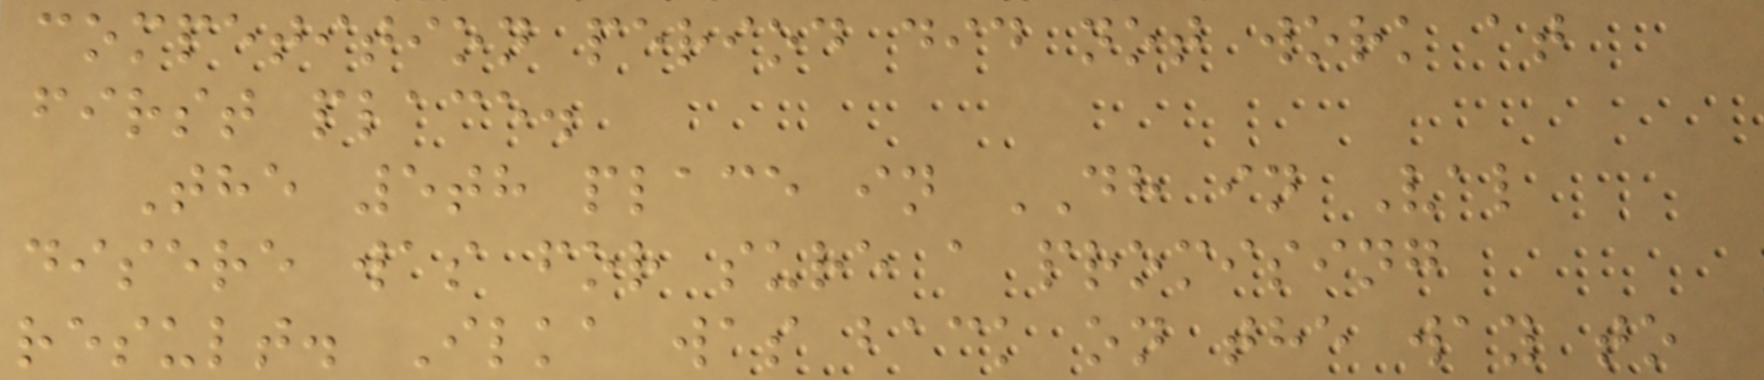competition period did not work at
first place.
The 5th place in DH in Val
disere was for sure a promising
result. Ilka was back on the way to
